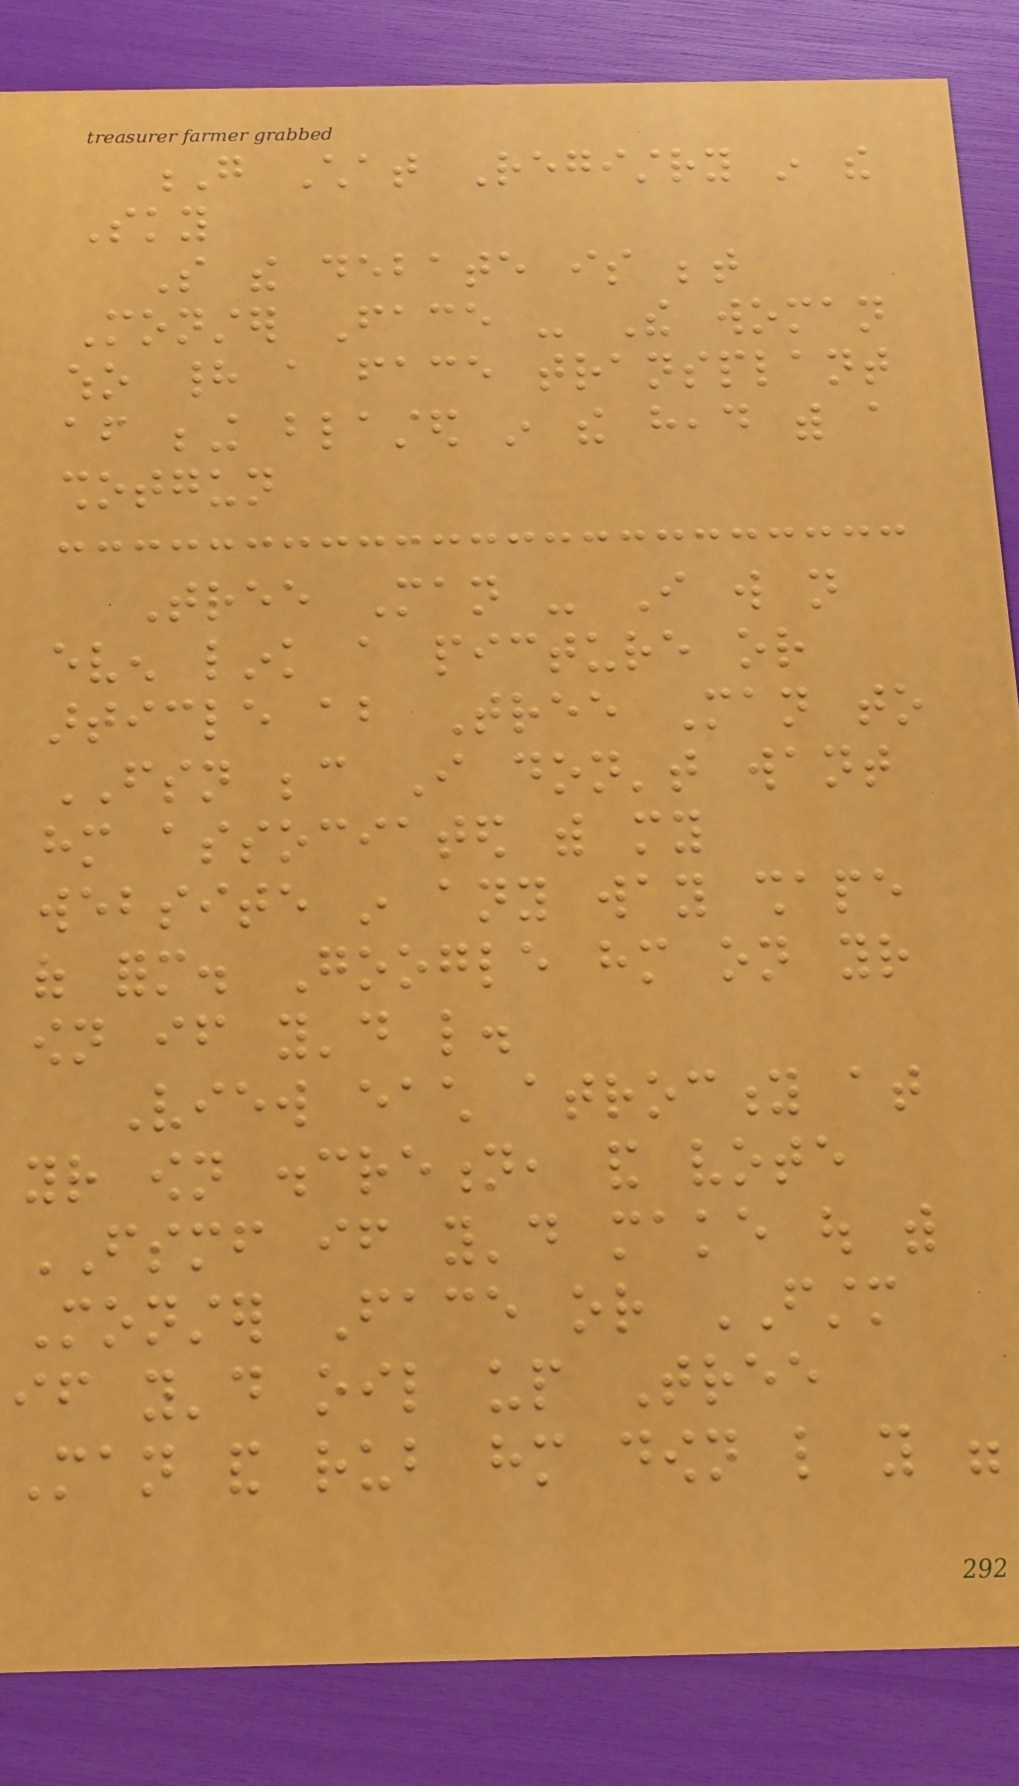G Chat Registry in the
Sky
So the debate is between
Monster Face - The woman
who had a face transplant
after being blasted in the head with a
shotgun
Tree Man - I will not
even link a picture or
article about Tree Man to
FSN because I don't want
him associated with my
website in any way shape
of form. Google him on your
own if you'd like.
View each atrocity at
your own discretion, and vote
FSMF if you'd make out with
Monster Face or FSTM
if you'd oil up Tree
Man and rub him down like you were
